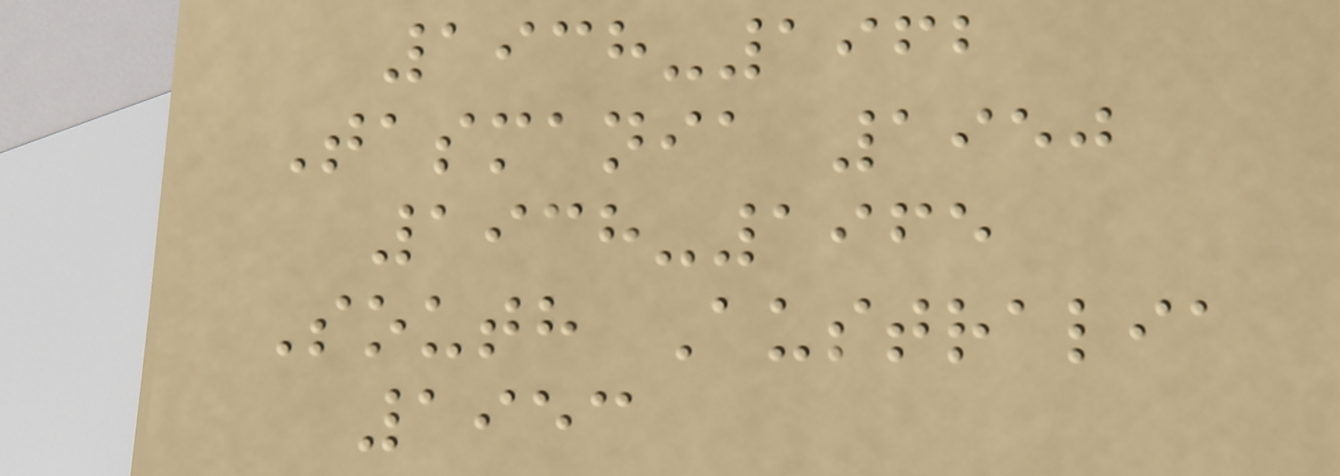1938-1962
Tasmania 1950
1938-1965
South Australia
1953
